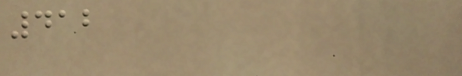412
